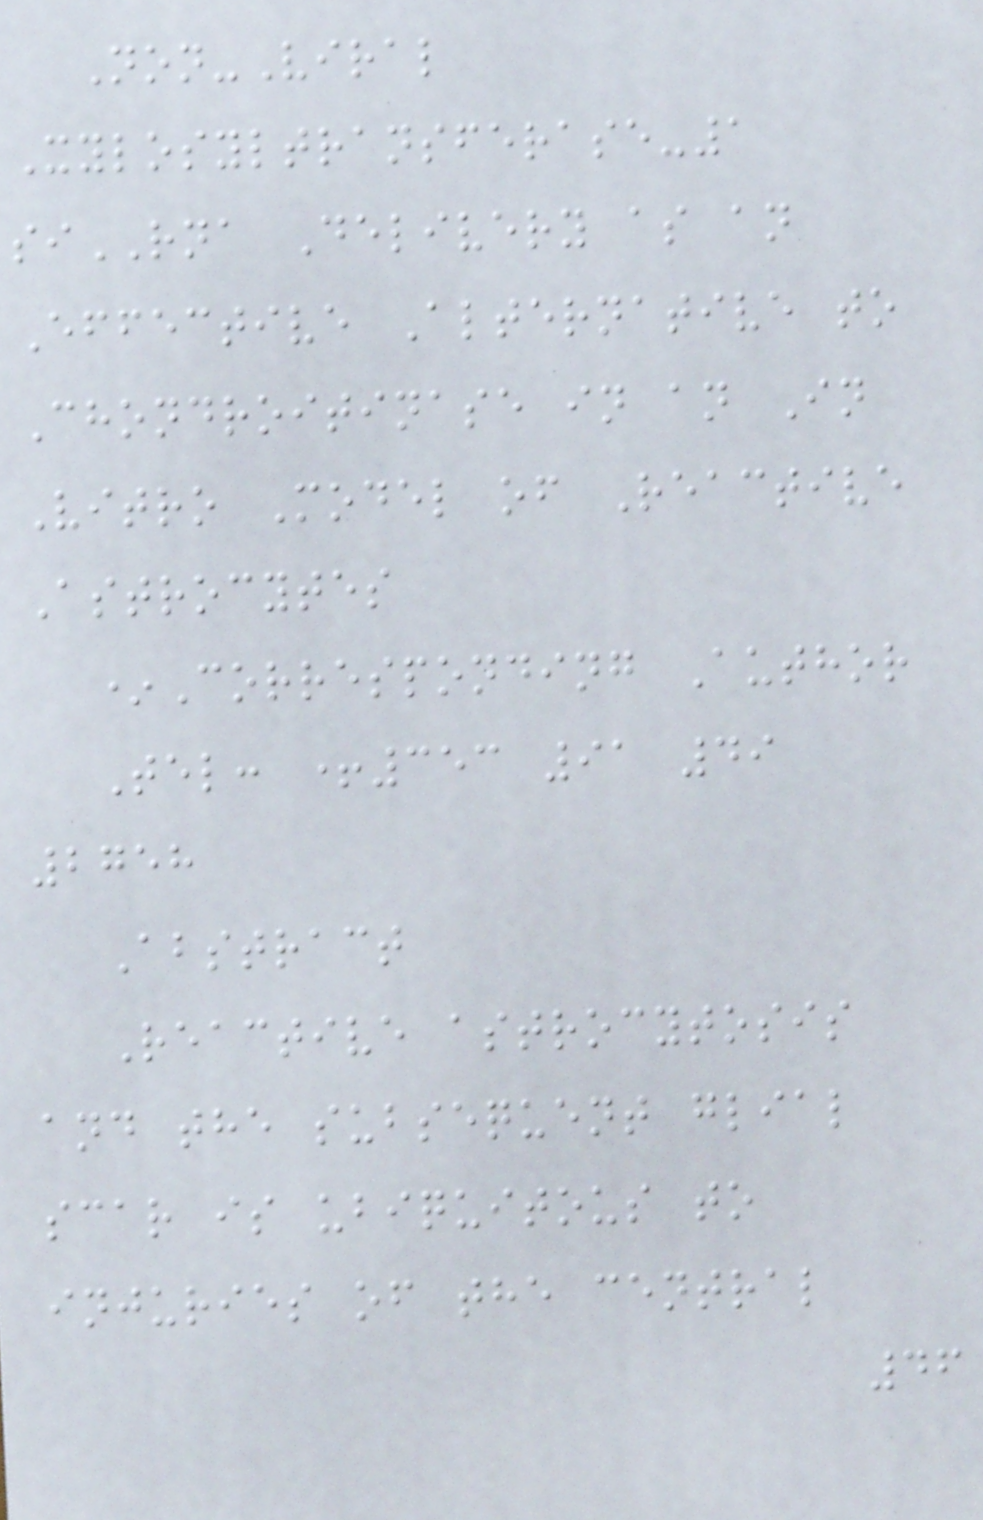Non-Viral
Xylosyltransferase-1
siRNA Delivery as an
Effective Alternative to
Chondroitinase in an In
Vitro Model of Reactive
Astrocytes
*Corresponding Author
Tel: +353 91 49
2758
Abstract
Reactive astrocytosis
and the subsequent glial
scar is ubiquitous to
injuries of the central
46
